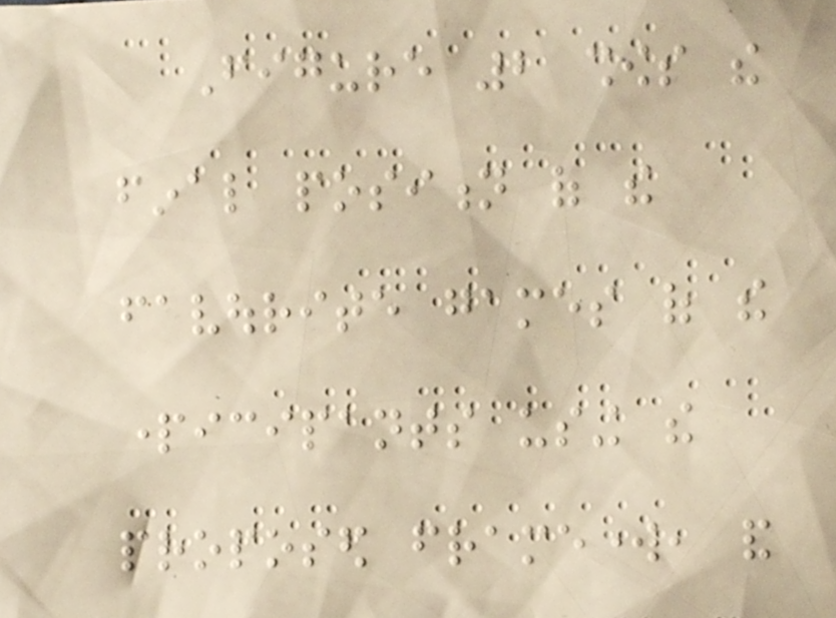Figure 2 shows the
final position of the
favourite games of the
participants using the
proposed framework, and
